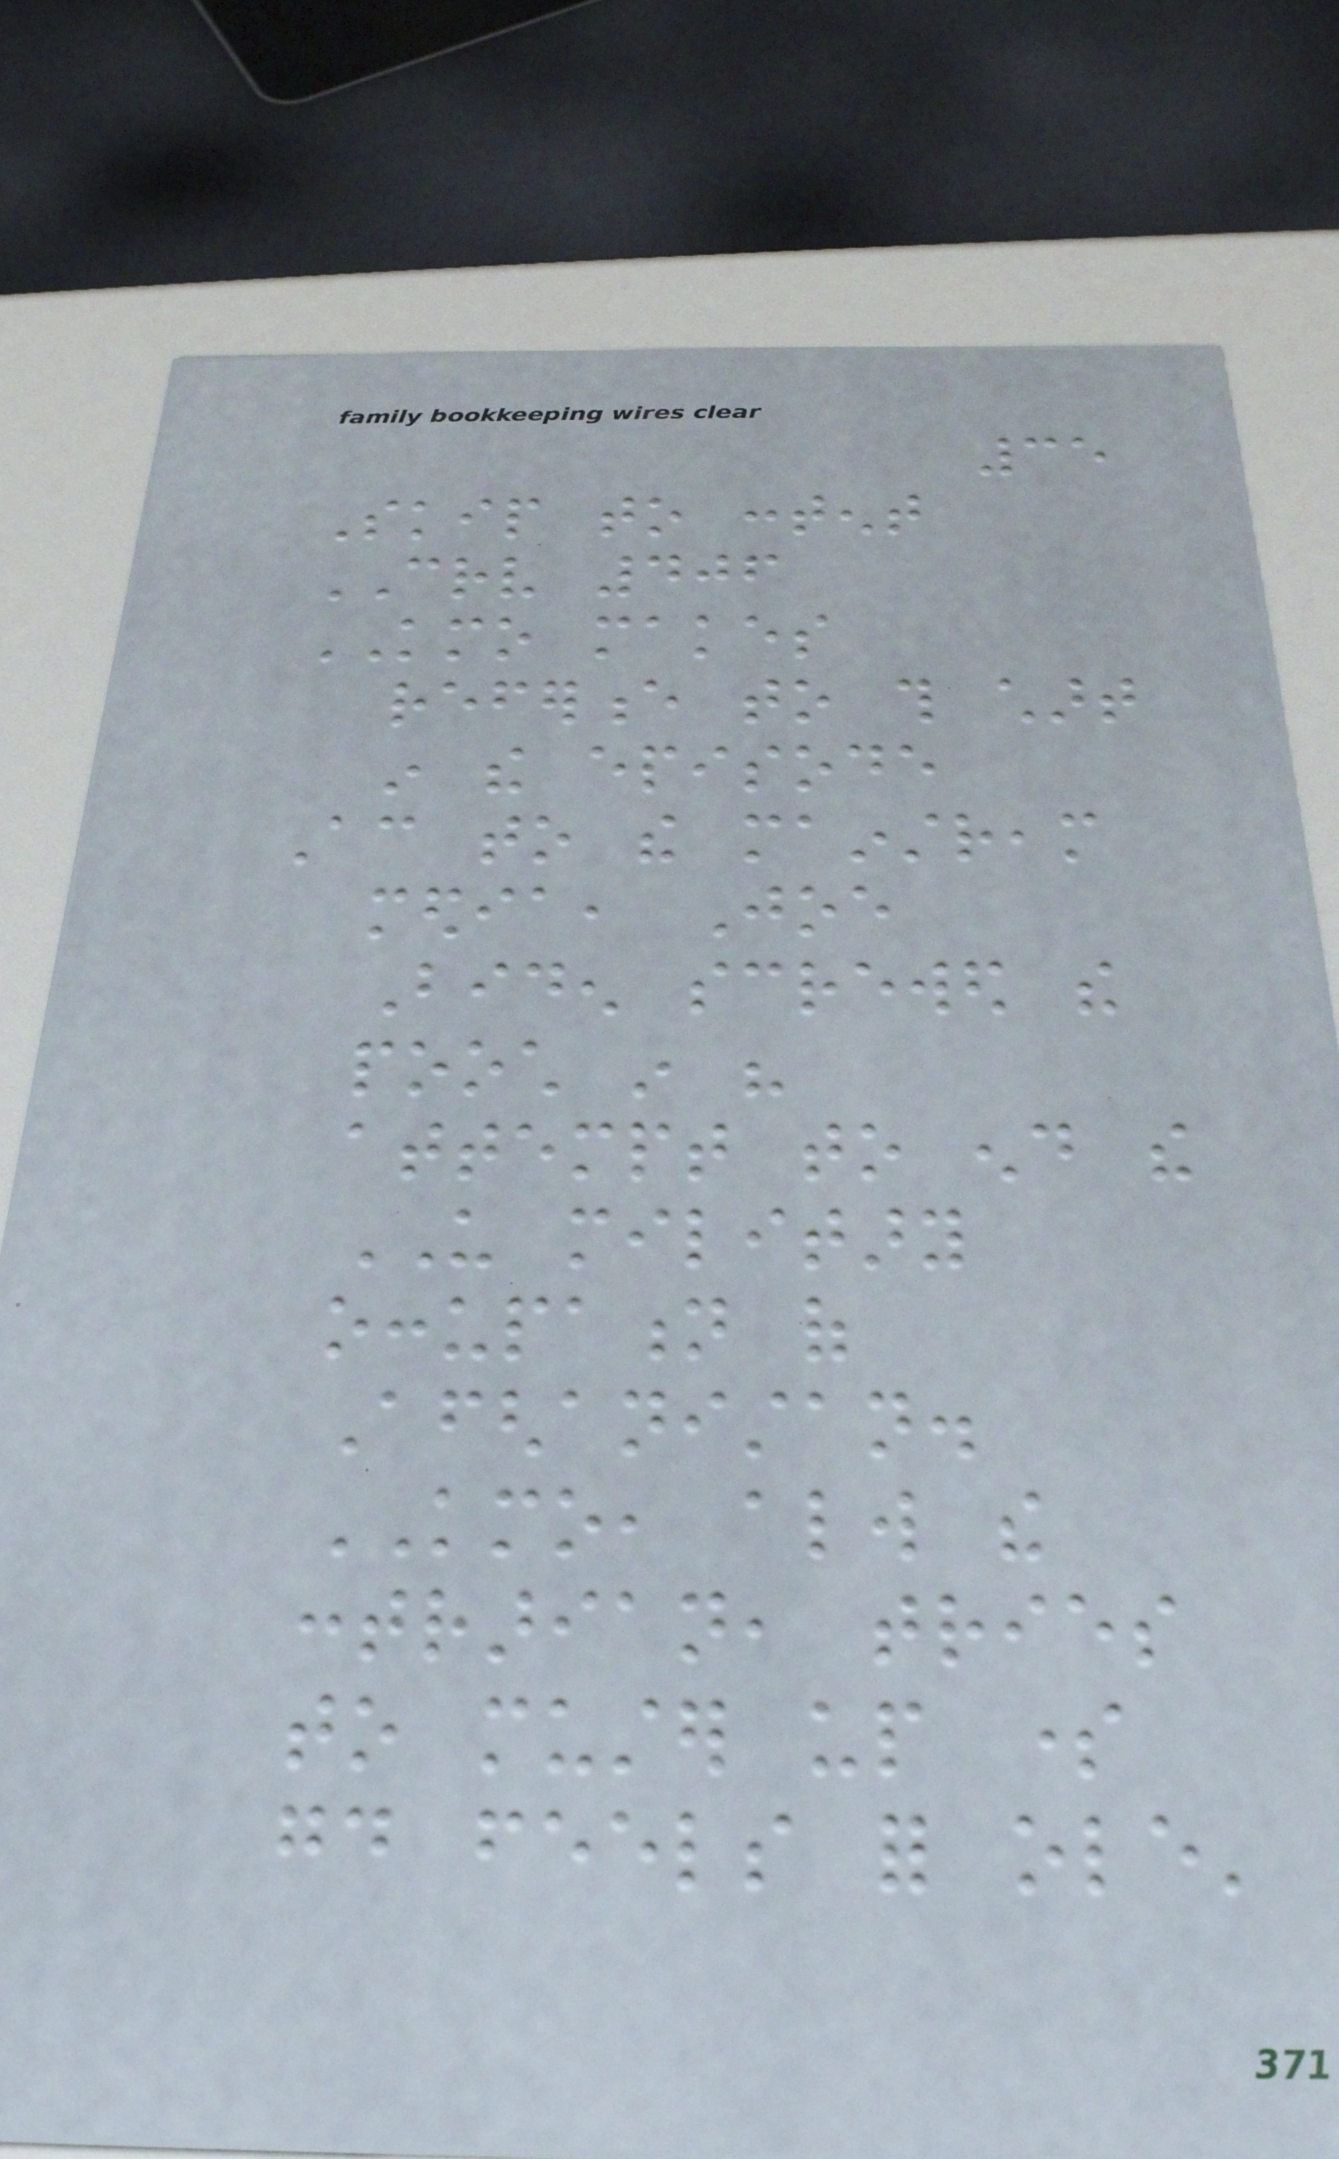35
Skip to content
CRV 406
KMO makes
reference to this chart
in the episode
According to the mainstream
media, Joe
Biden screwed the
pooch in his
attempt to end the
US military
occupation of
Afghanistan.
KMO, always the
contrarian, tries
to muster up some
good feels for ole'
